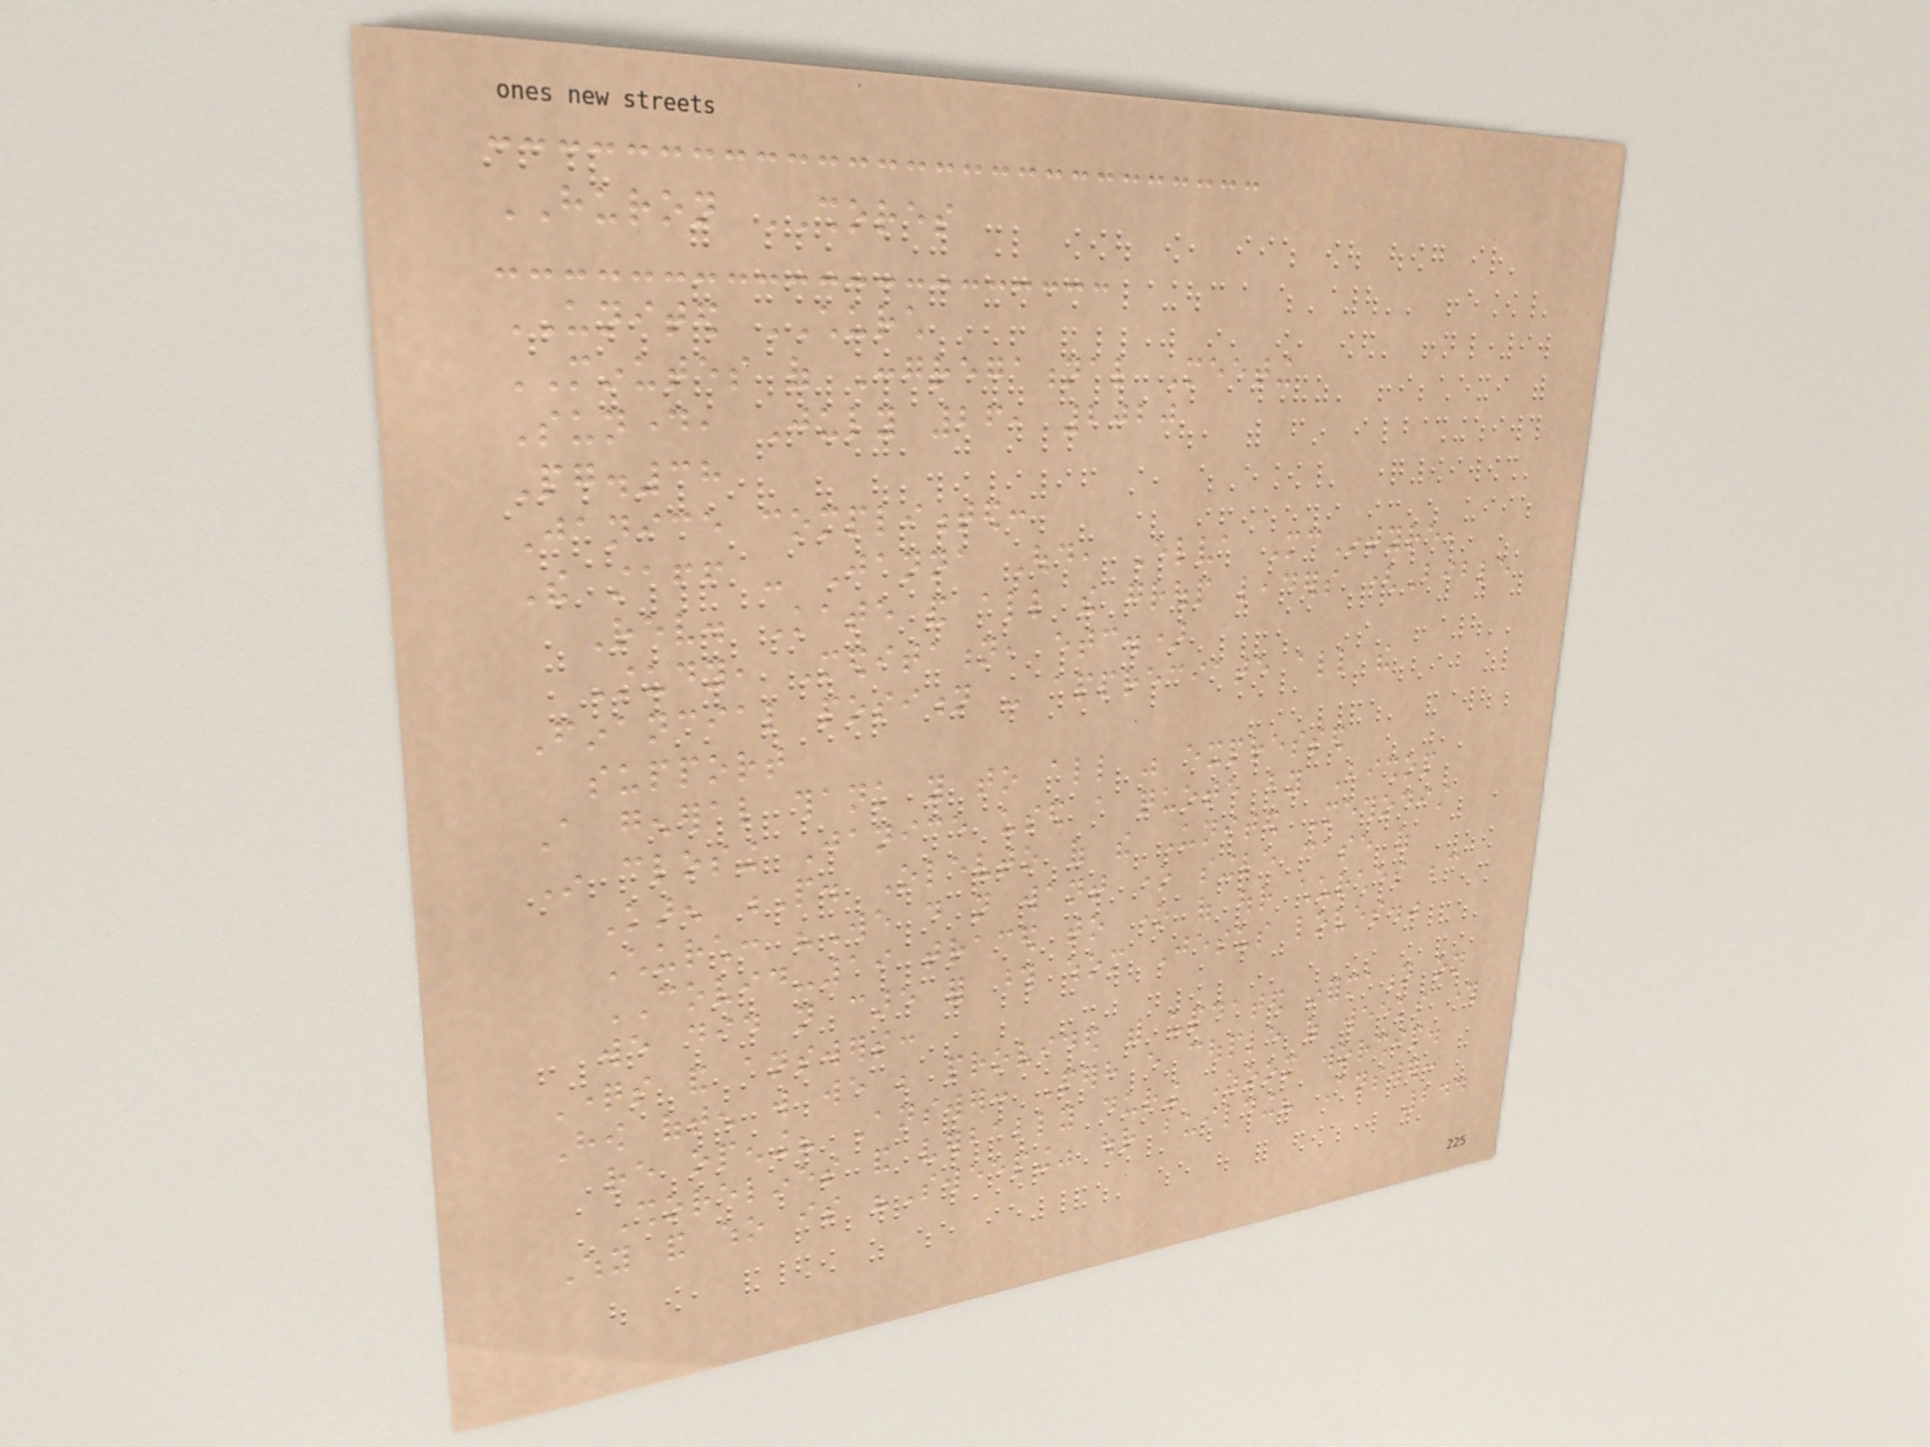HURON SHORES
UNITED CHURCH
MINUTES of Congregational Meeting
Sunday, July 26, 2020
Pg.38
Janice complimented:
The staff - Janna Oud, Elva McIntyre,
Rev. Kate and all the group leaders (Bible
Study, Meditation, etc.)
Financial position - appreciate all the
support
A general thank you to all was expressed
In closing Janice used a quote by Bishop
Karen P. Olevto of the United Methodist
Church: "We do not want one single case of
COVID-19 traced to one of our churches because
we did not care for those whom Jesus loves."
Questions and answers:
How often will we be provided with updated information on
re opening? Answer: Perhaps every couple of weeks through
Shorelines and verbally during Zoom worship.
Why and who is "Sweeping" our building? Answer:
244
